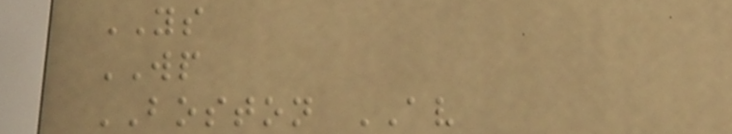YS
WP
BOSTON AV
